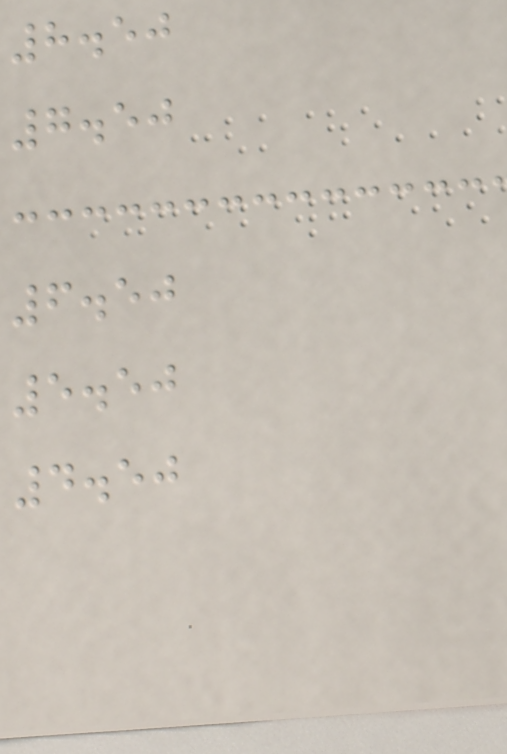8.50
7.50
6.50
5.50
4.50
